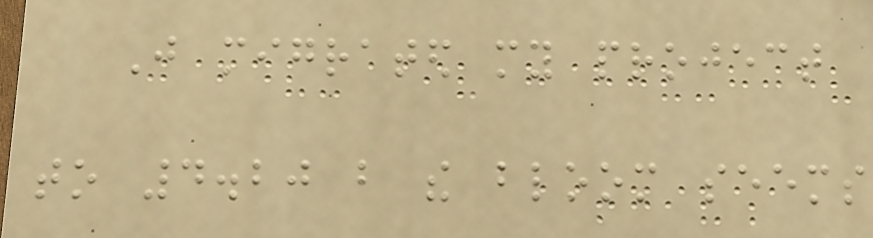Just migrated my project
to 4.20 but the bloom seems
